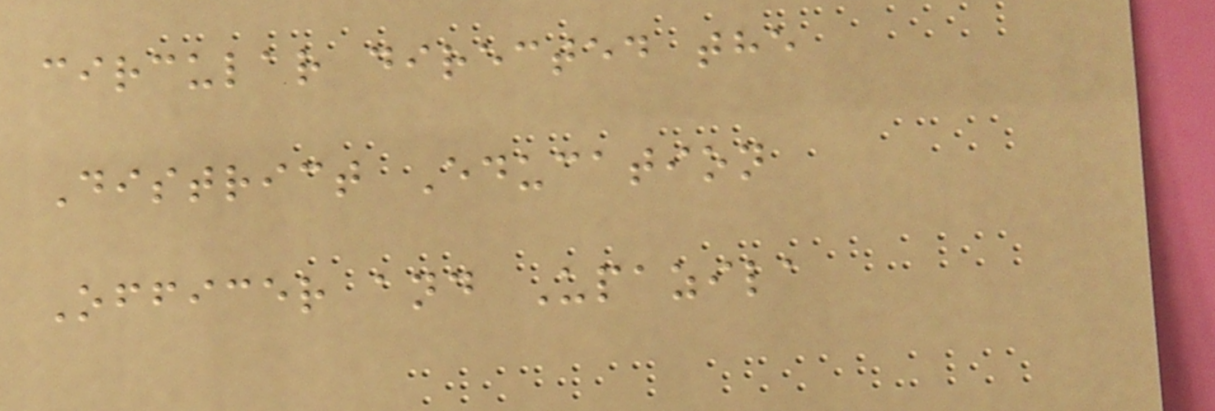circular directed the
District Education
Officer and Upazila
